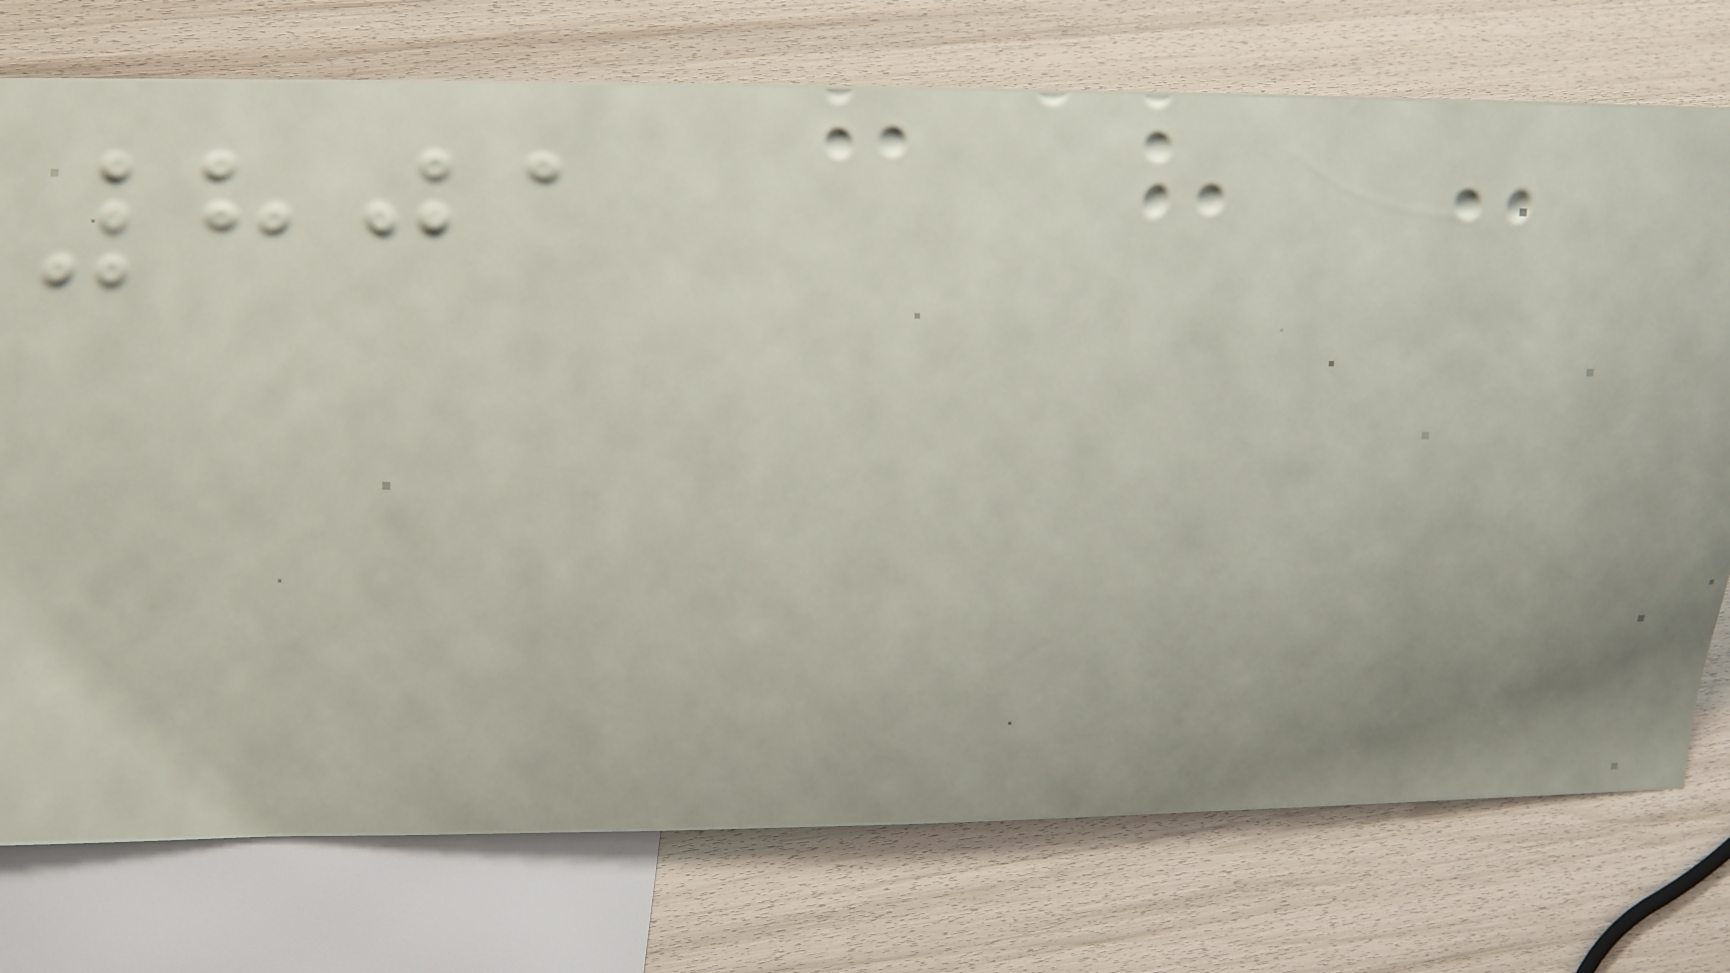801
